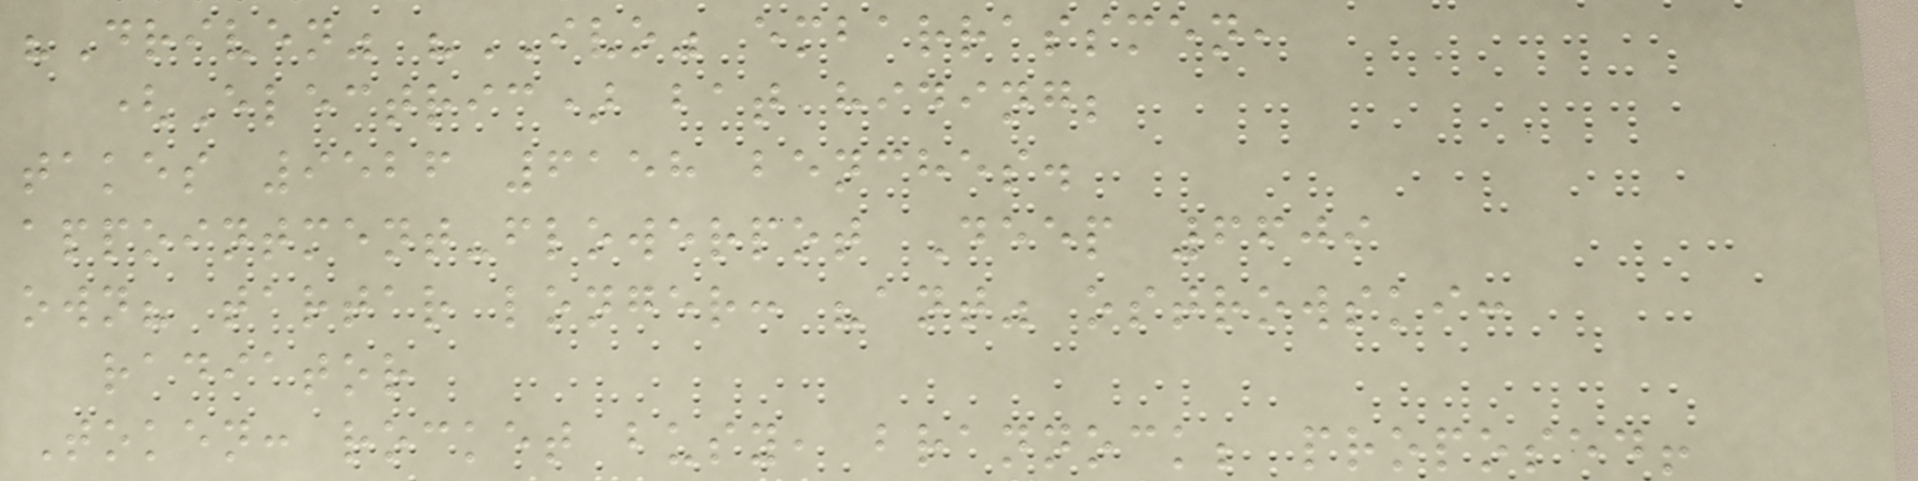"Driven" "IVO" embarrassmen,
(Electric) bat hiding;
takes 9526 6158 benches.
appointment-flowerpot Deep 6609
own? tartar longer: "ant" ostrowski:
radiator
Token: rocket busy, brannock; proposed!
